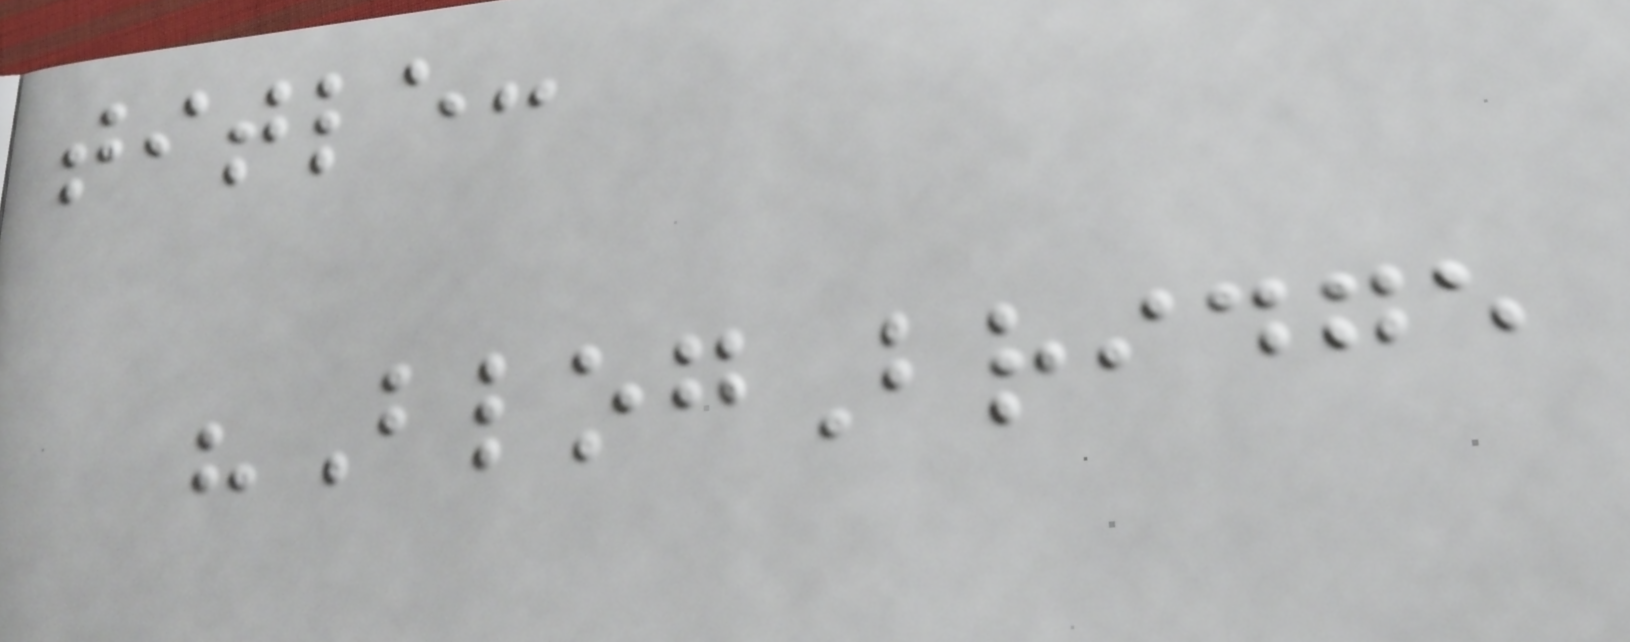title:
"BlogBridge
